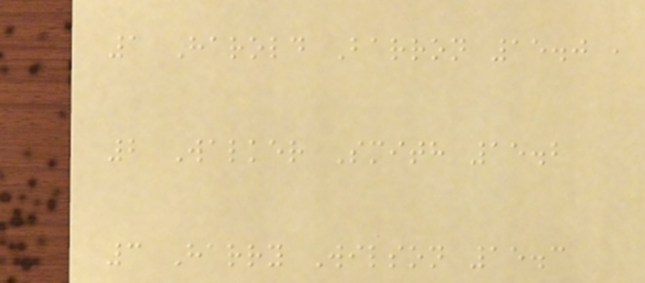1 Harold Barron 15.0 ,
2 Walker Smith 15.2
3 Harry Wilson 15.3
